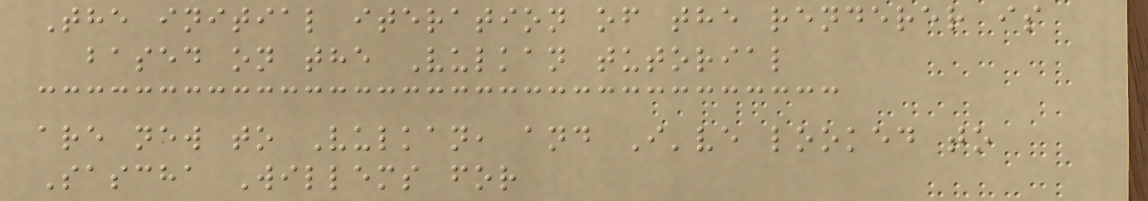The initial iteration of the renderer is
based on the Vulkan tutorial
are new to Vulkan, and I've looked to
Sascha Willems for
